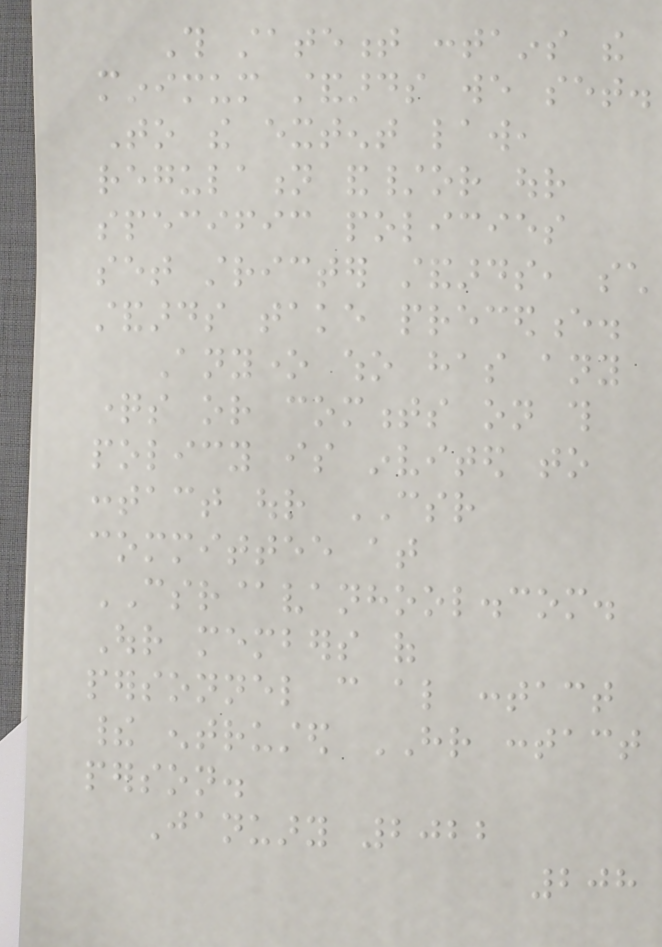This statement contains the
minimum standards we set.
To the extent law,
regulation and/or our
specific policies
set stricter standards, such
standards take precedence.
Anyone who has any
questions or comments on this
policy is invited to
contact our CSR
committee at
CSR@vanhool.com.
Our members of
personnel can also contact
their entrusted HR contact
person.
January 2022
208
